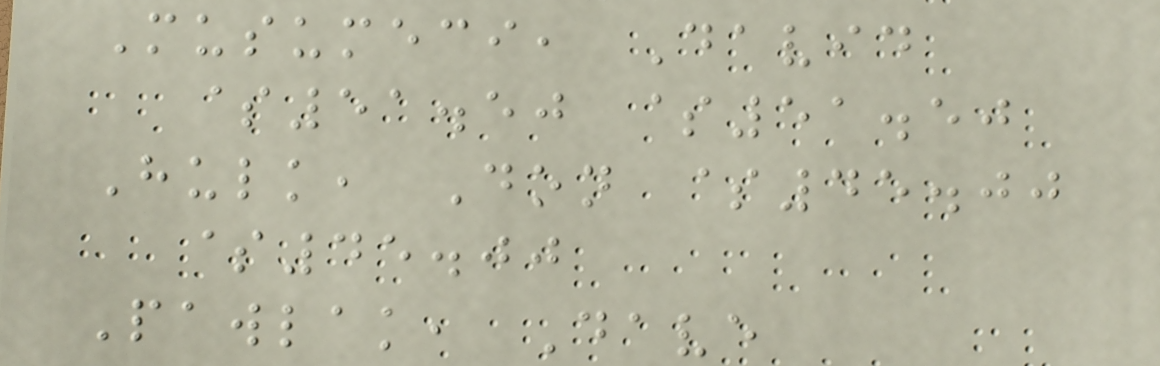Musumeci, David
$51.50 $51.50
Hulk, Don $45.00
$45.00
Pawlak, Dave
